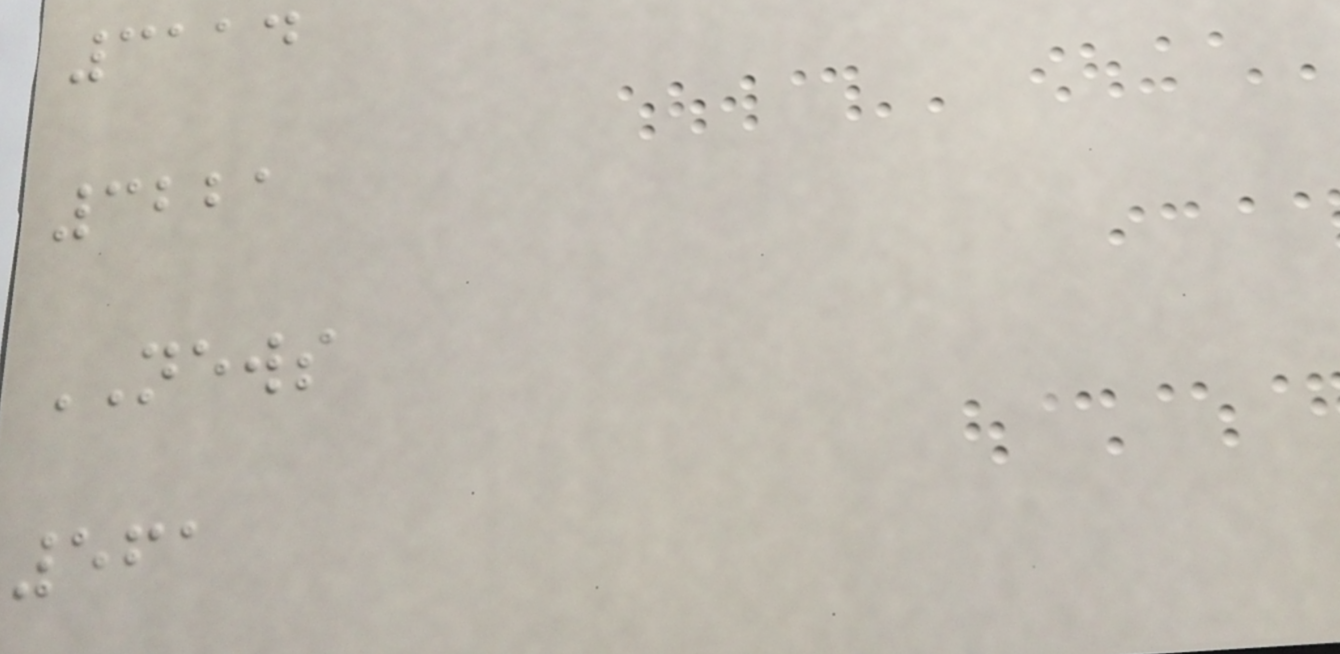3114
3221
NEWS
561
